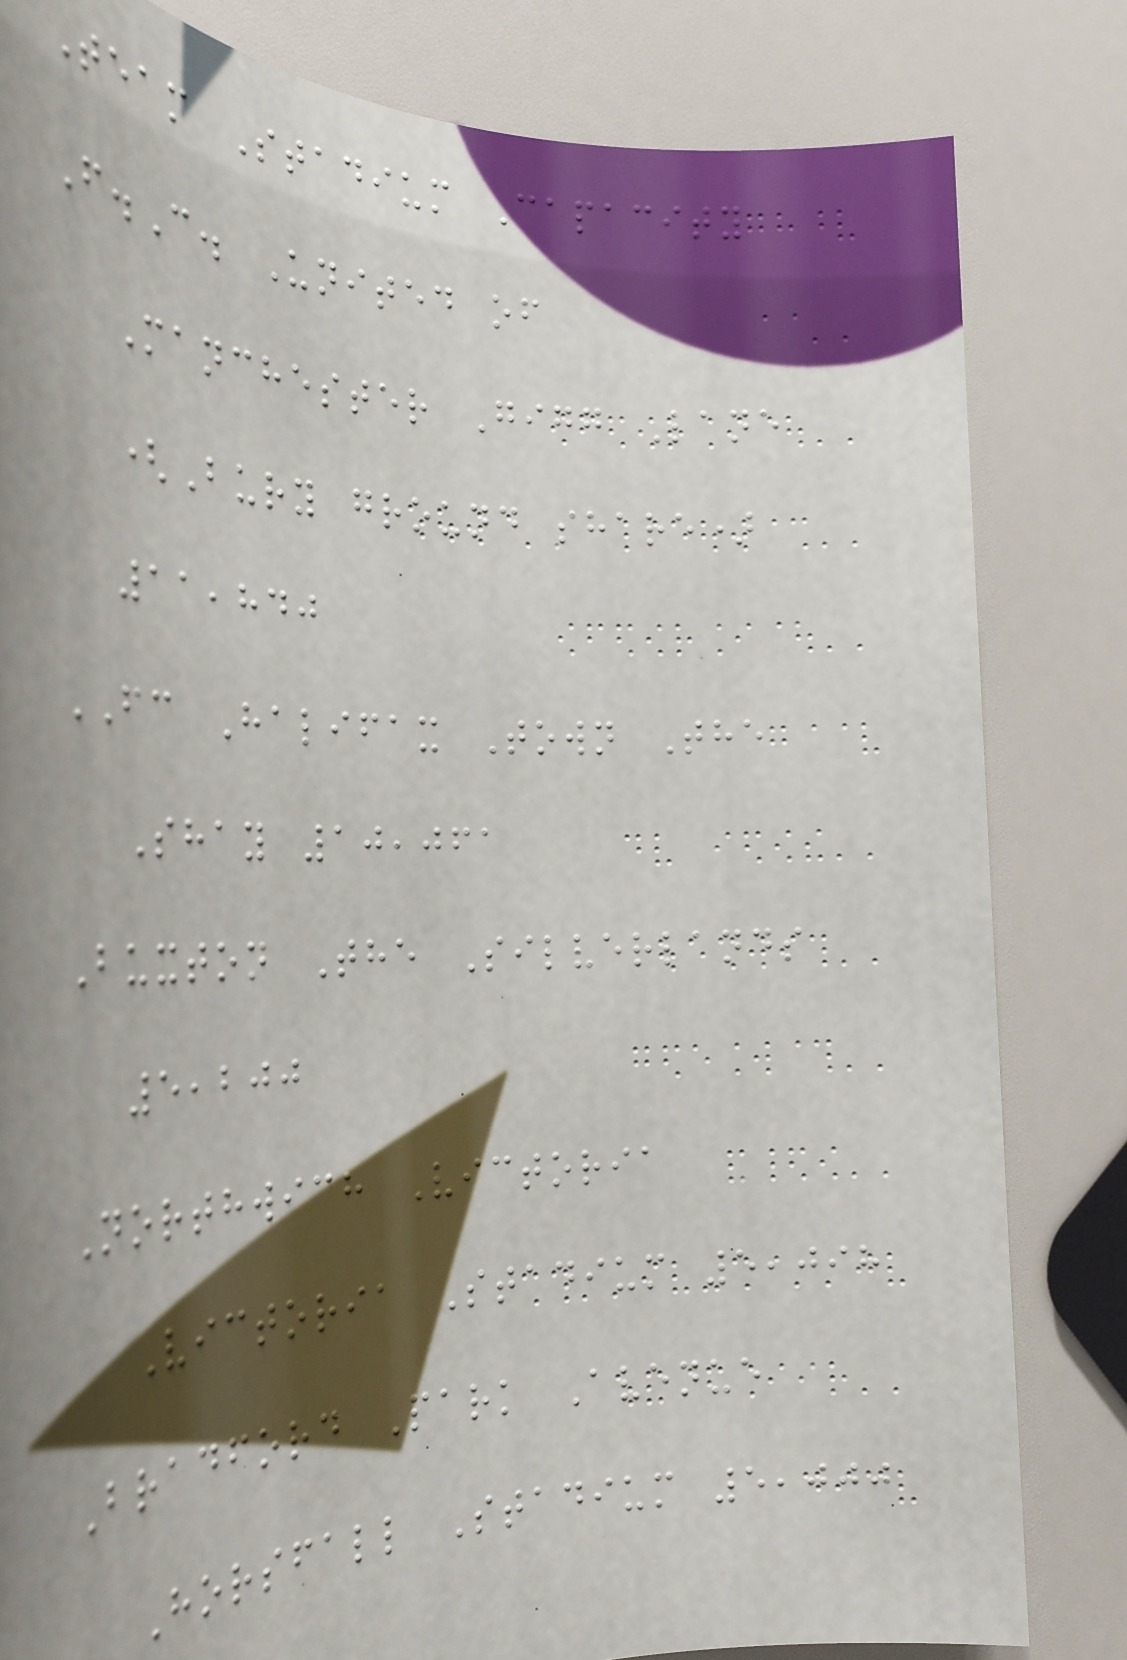Team Stadium Capacity
F.C. United of
Manchester Gigg Lane
(Bury ground share)
11,840
FC Halifax Town The
Shay 10,061
Buxton The Silverlands
5,200
Northwich Victoria
Victoria Stadium 5,098
Bradford Park Avenue
Horsfall Stadium 5,000
